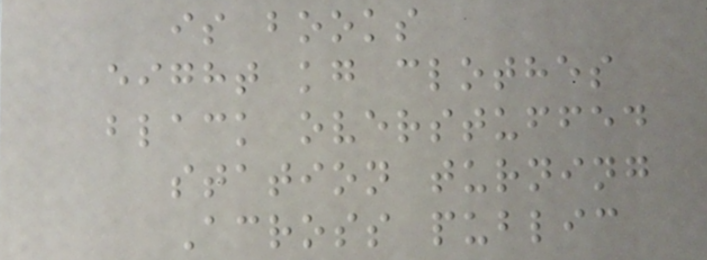is books
eight kg clothes
black overstuffed
station turning
Across public
